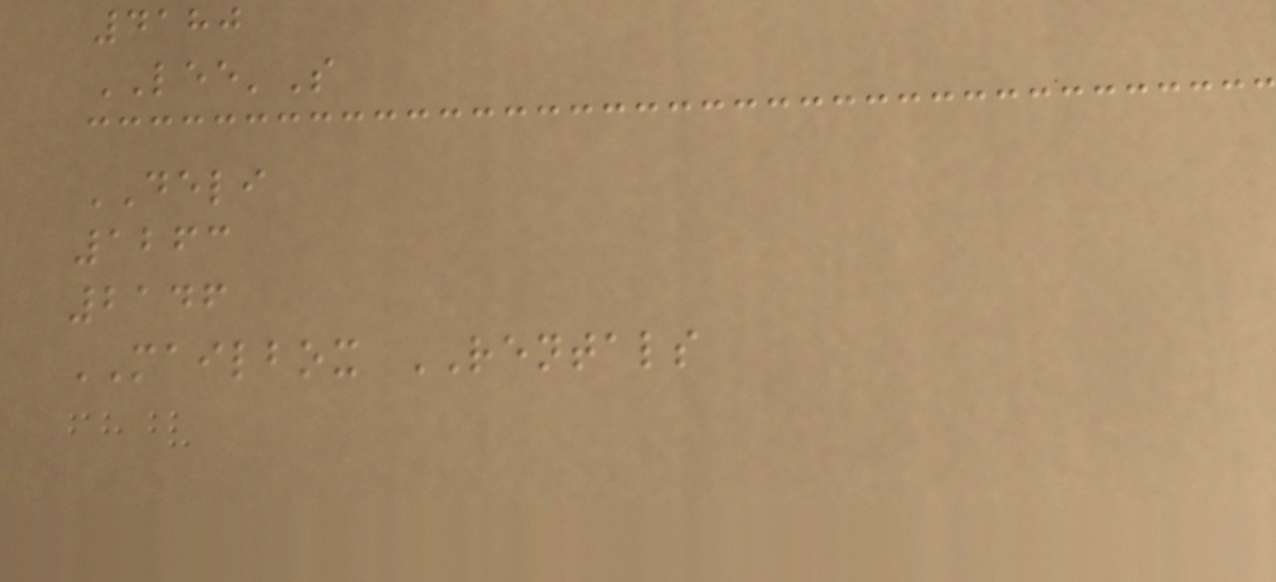4180
LEE'S
DELI
1263
2146
MAILBOX RENTALS
